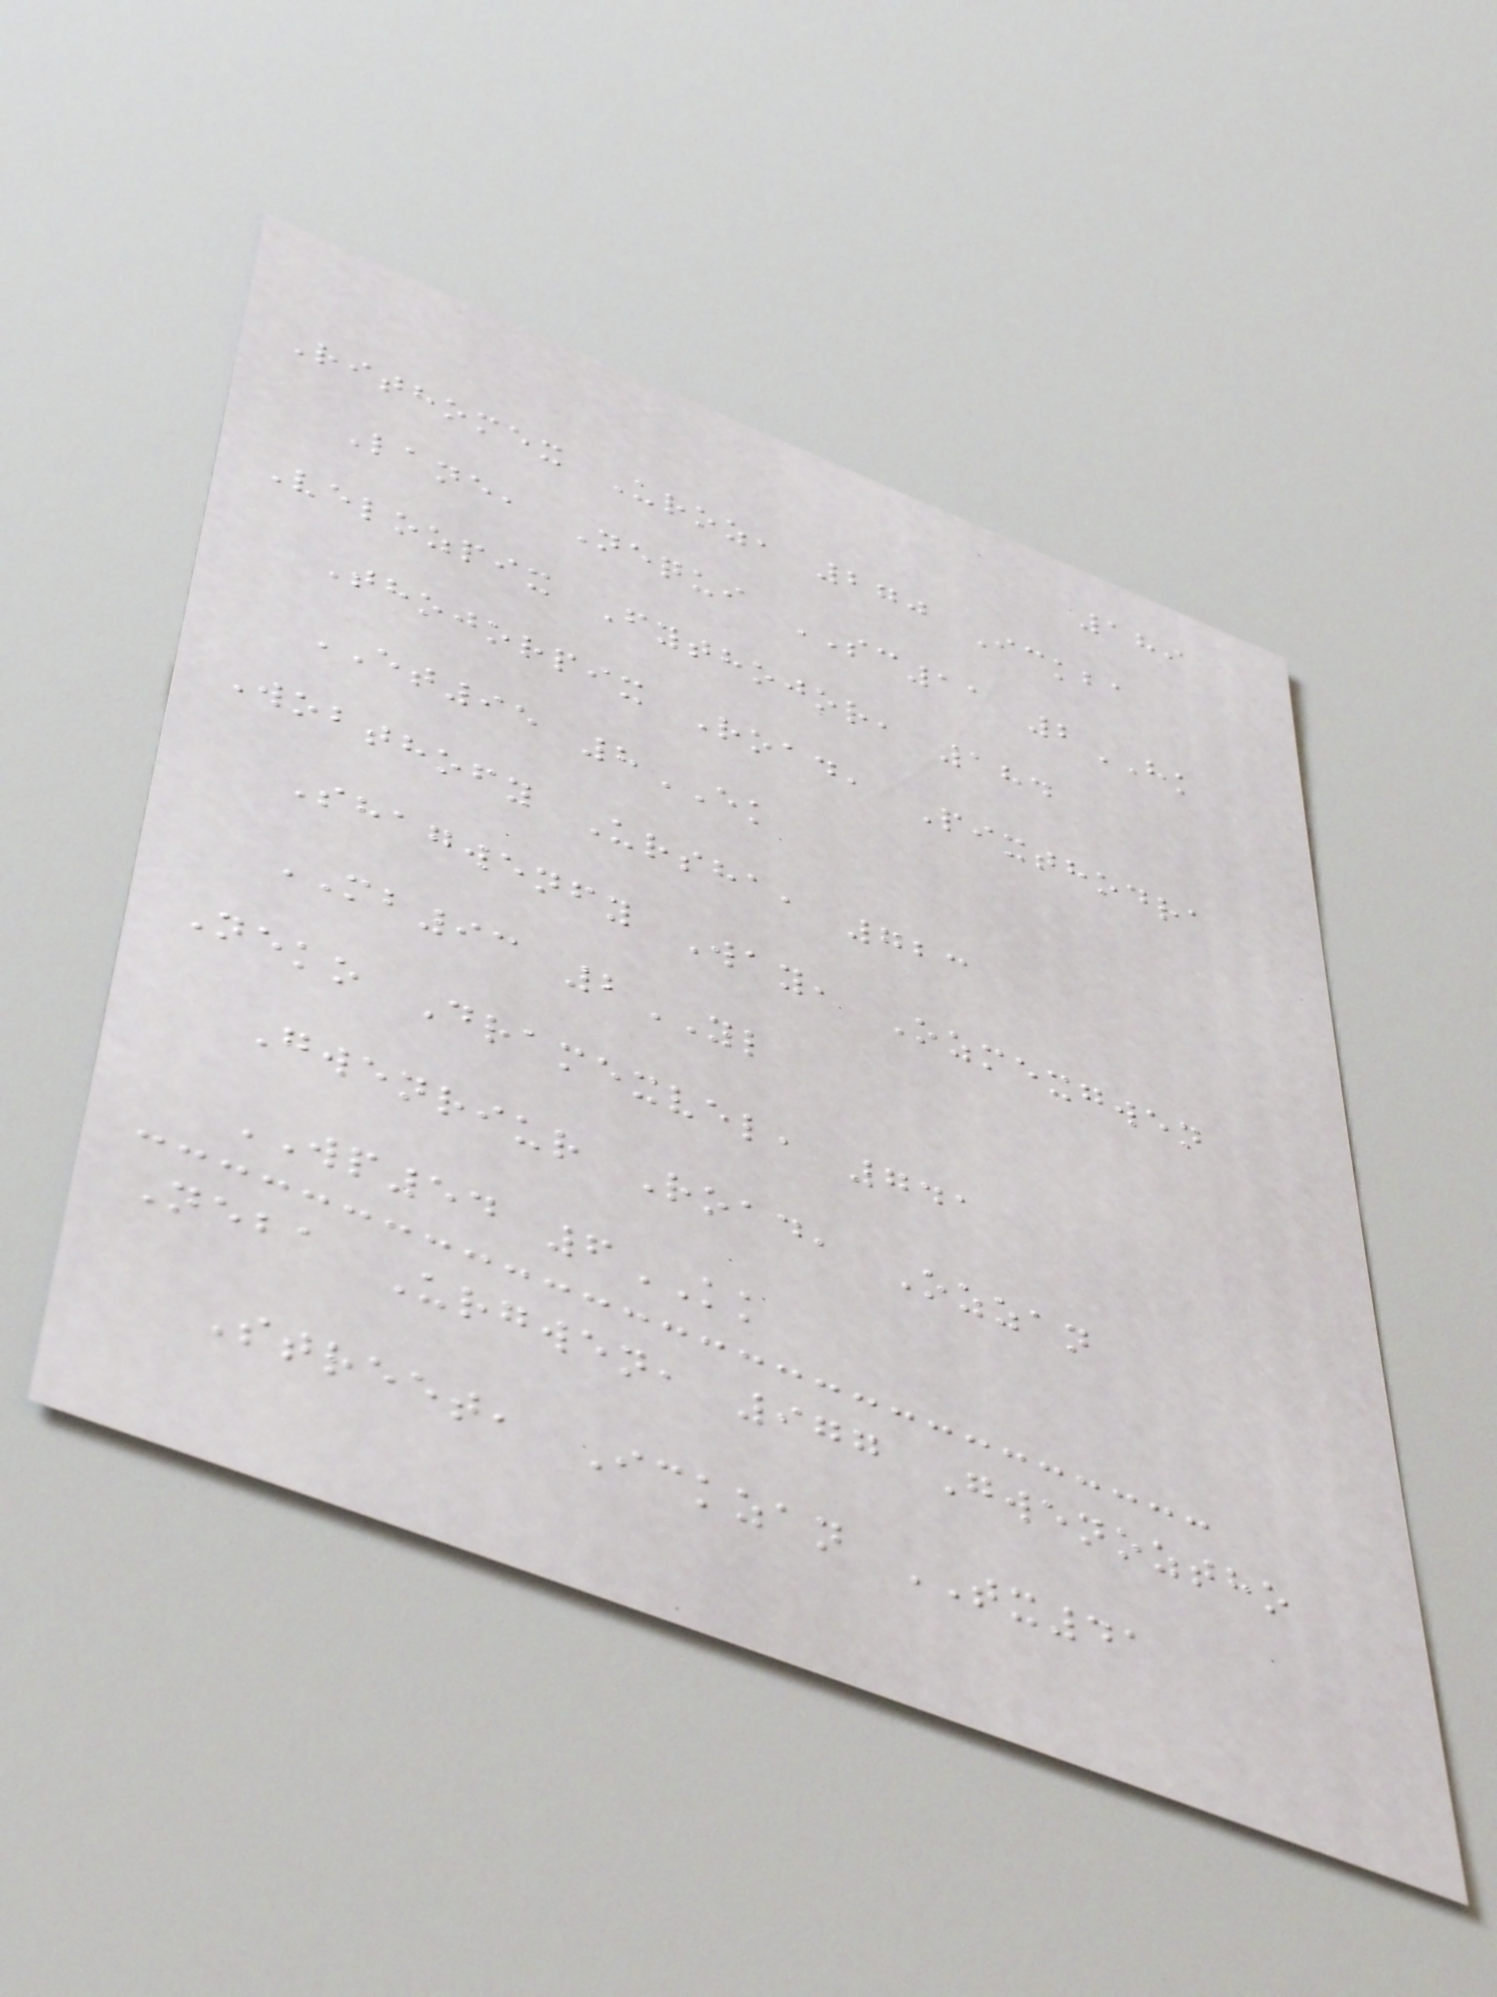189
Rithomex Uroz, 270 Ickba
Lane, Nequi SC11 2HK
Velozpix Fythojor, 184
Thojorpix Road, Pixthodra
ET95 8EK
Wobthofy Ursha, 723
Shagwenfy Way, Ozmexgwen
MB93 2YL
Neko Dramexvel, 741
Gwenriur Road, Ozzan
WP54 6KK
Neba Urgwen, 977 Gwenoztho
Street, Ickzan TX41
